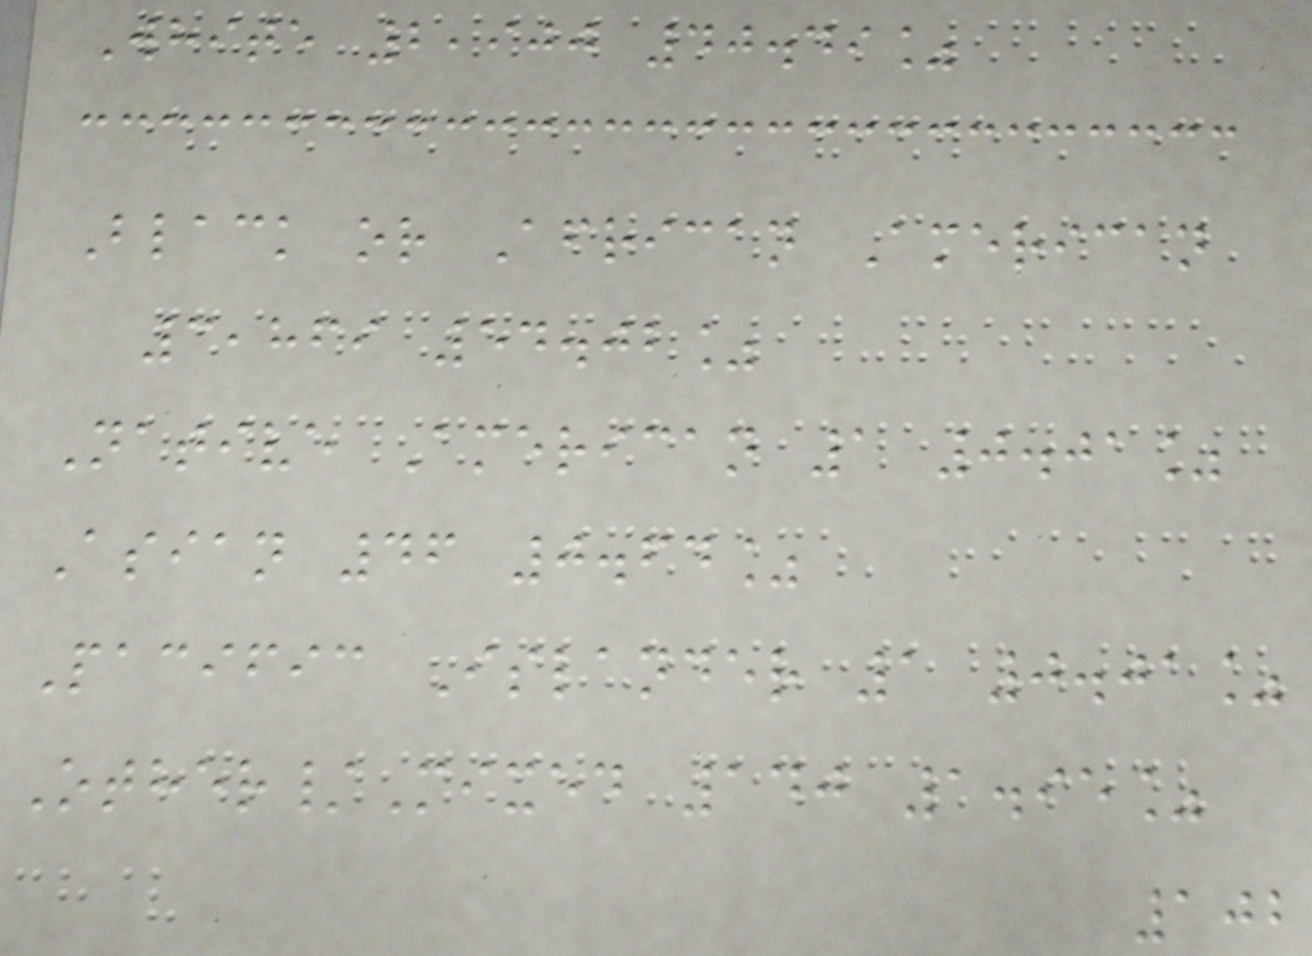White 2,900 40.49%
Black or African American
3,869 54.02%
Native American 1 0.01%
Asian 46 0.64%
Pacific Islander 1 0.01%
Other/Mixed 140 1.95%
102
